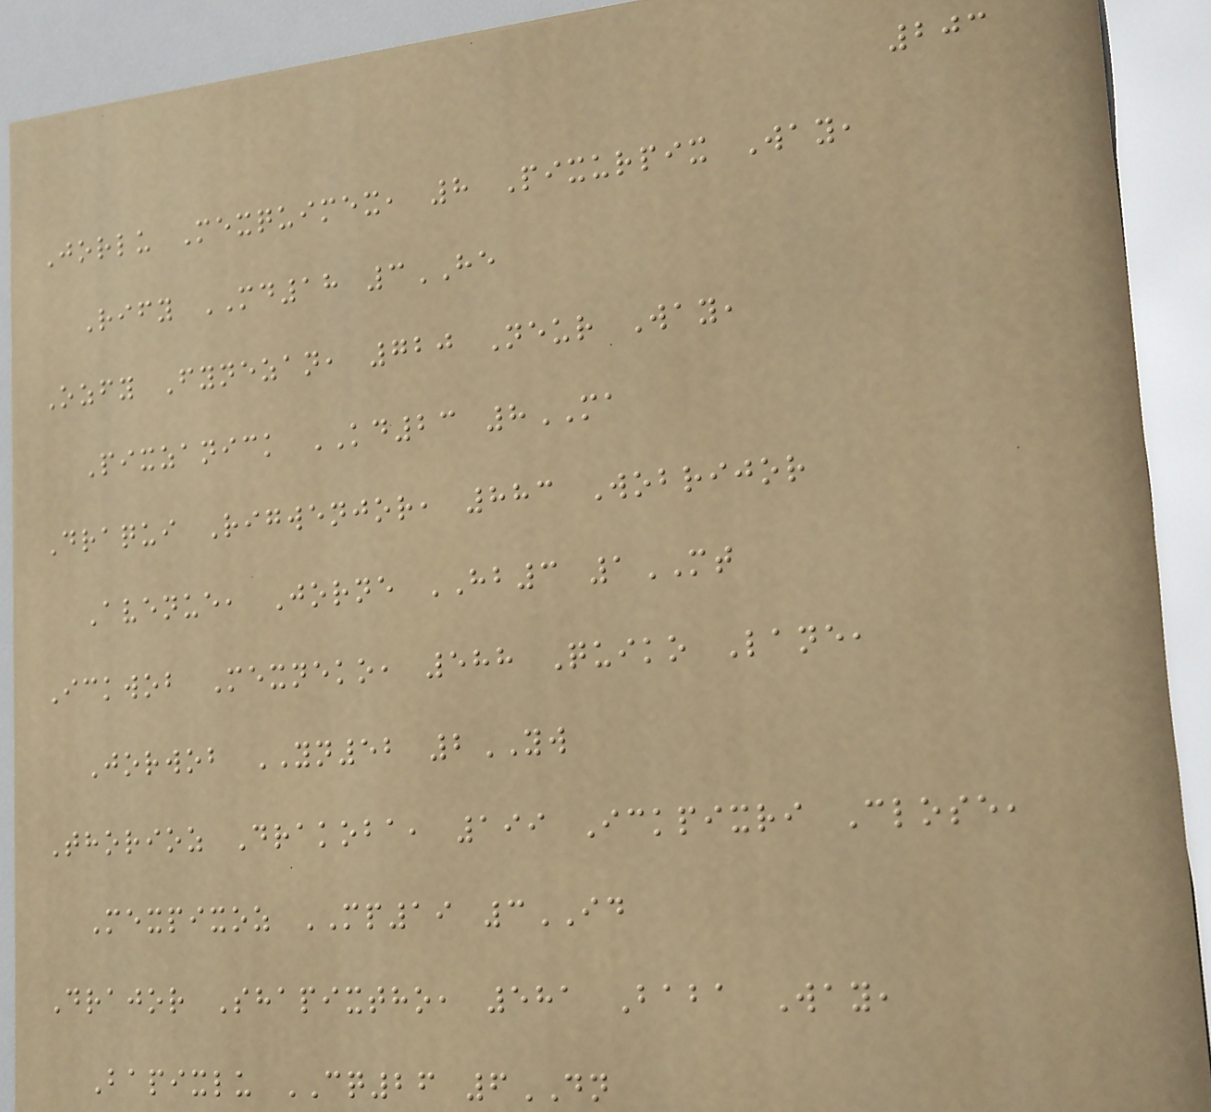203
Jorlu Mexquimex, 8 Pixurpix Way,
Rify MD18 3HE
Ozfy Fynezan, 720 Neur Way,
Pixzanick KD23 8MA
Draqui Rigwenjor, 883 Wobrijor
Avenue, Jorne HB3 1MT
Ickwob Mexneko, 588 Quiko Lane,
Jorwob YN52 2YW
Thorioz Drakoba, 199 Ickpixri Close,
Mexpixoz MP19 3ID
Drajor Shapixtho, 581 Baba Way,
Bapixlu CQ26 6DN
